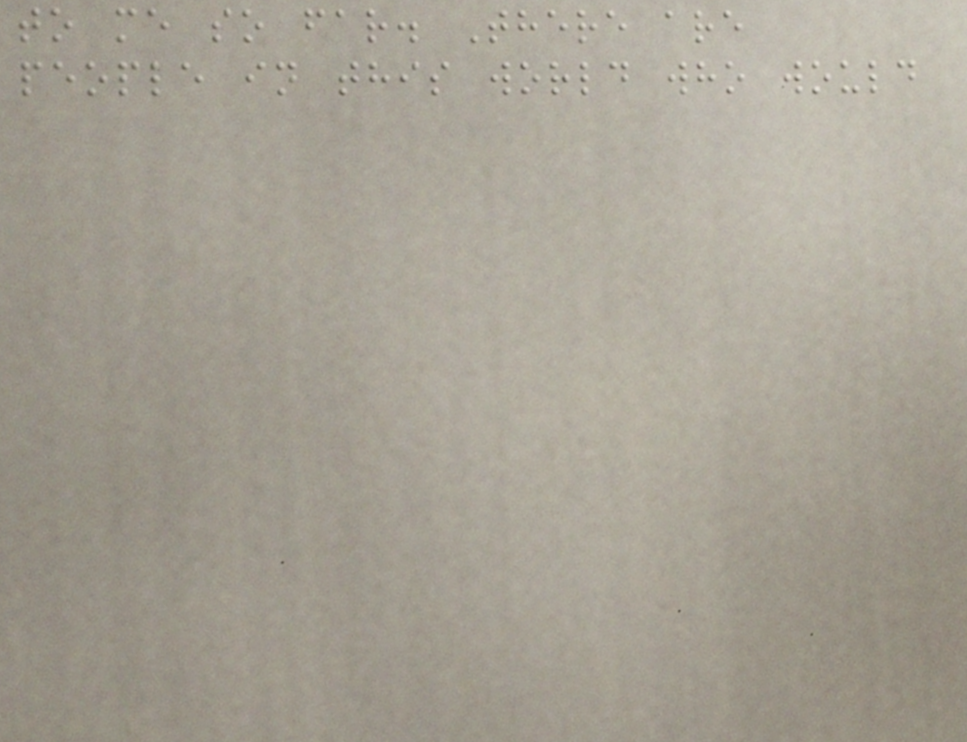to me so far. There are
people in this world who would
